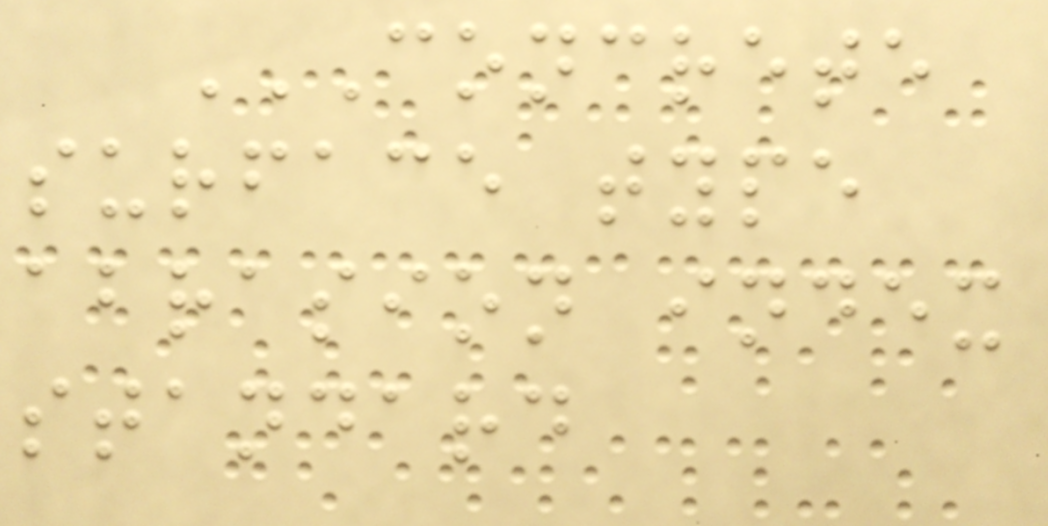CONCRETE
SURFACE TYPE
ABRASION INDEX
STANDARD
